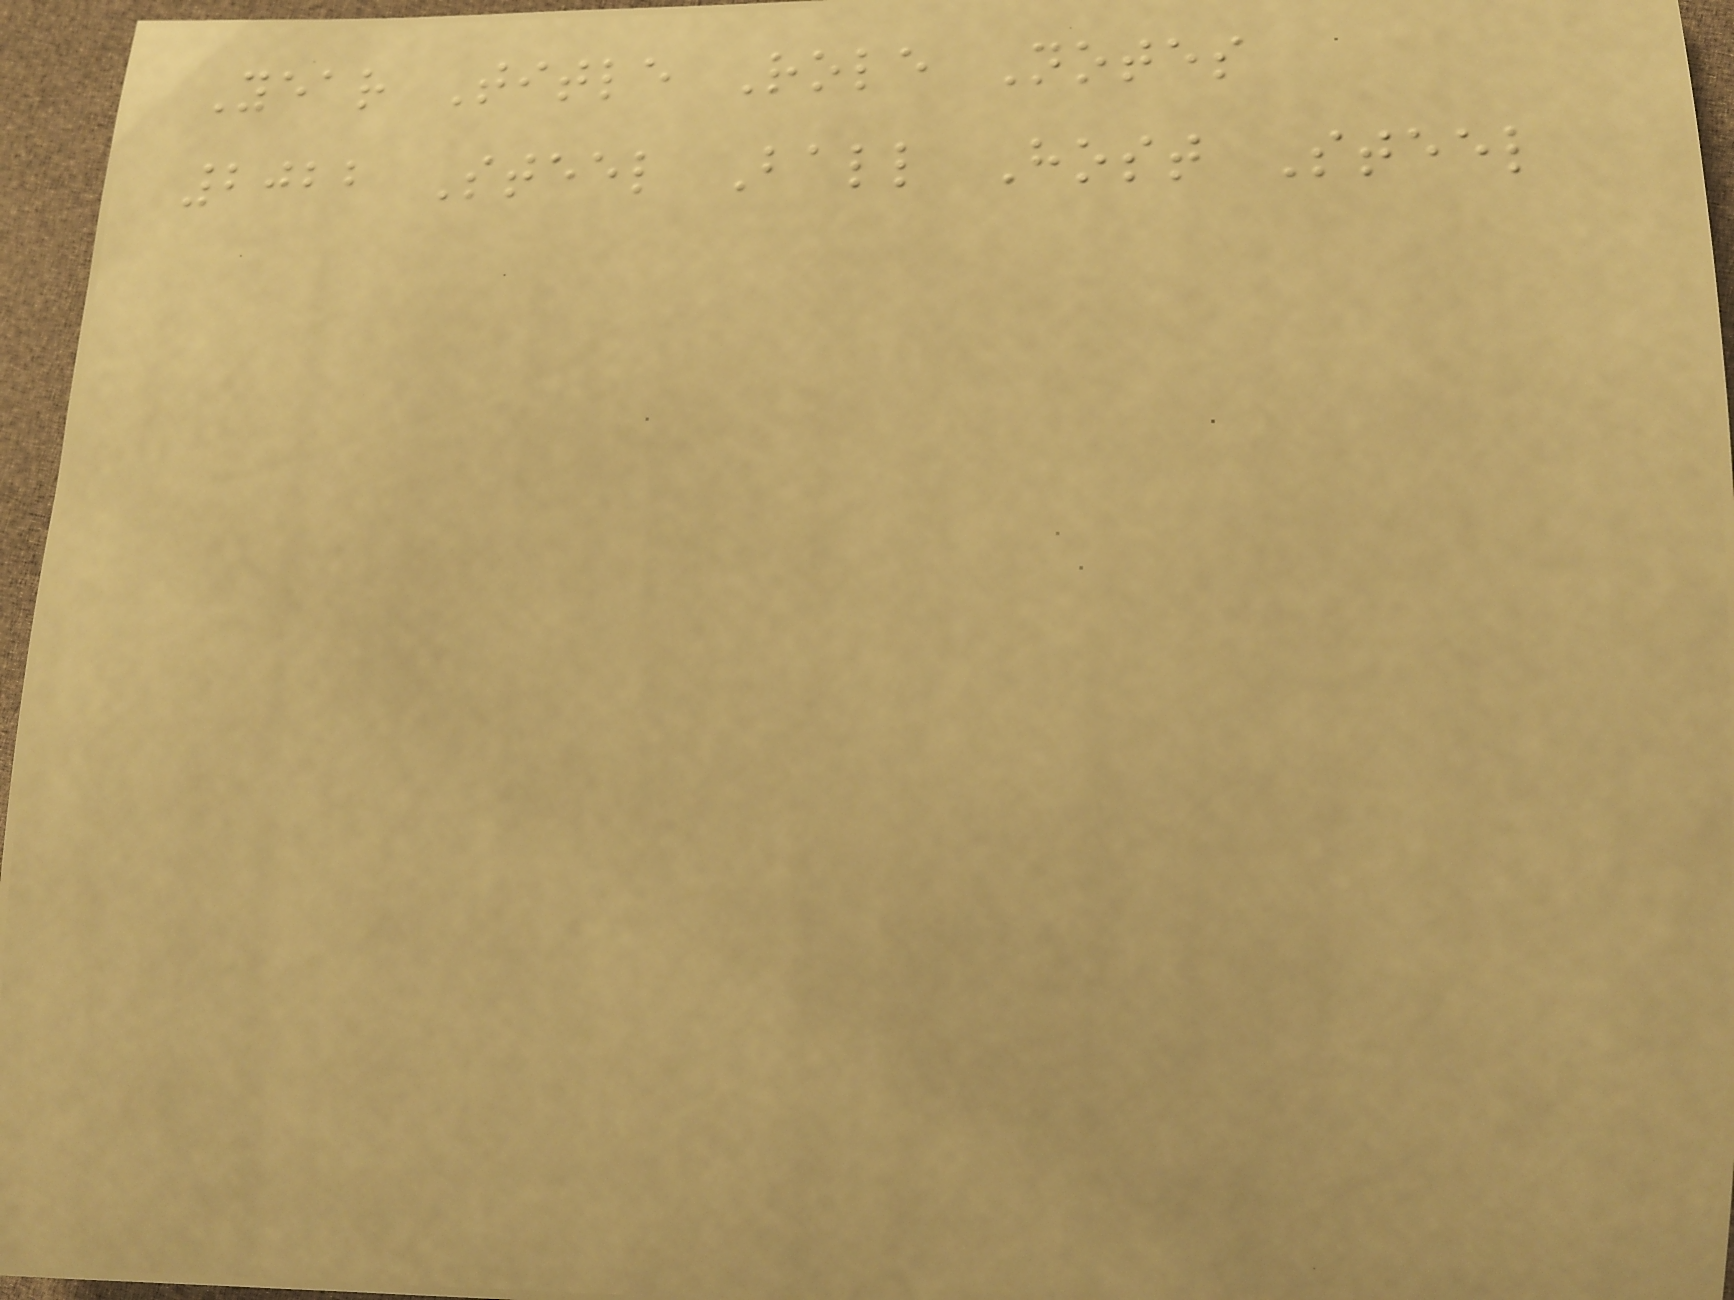Year Title Role Notes
2022 Steel Ball Host Steel
